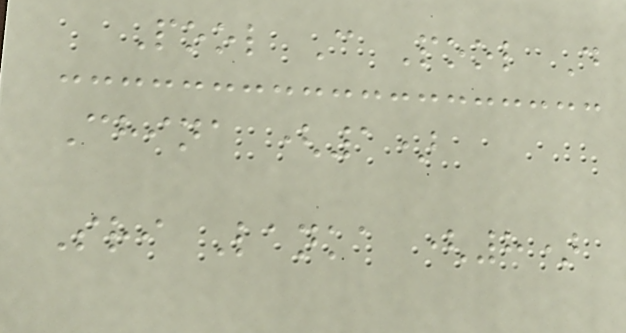Pool C Pool D
China (1)
Sri Lanka (8)
